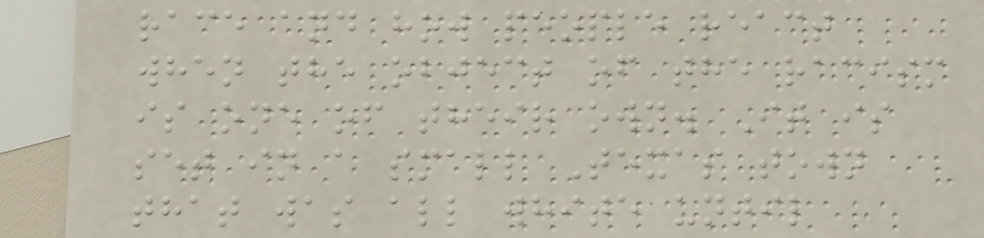race and how people react
when the object of the racism
is one of their own. It is
set in a small Texas town
that was all white until
